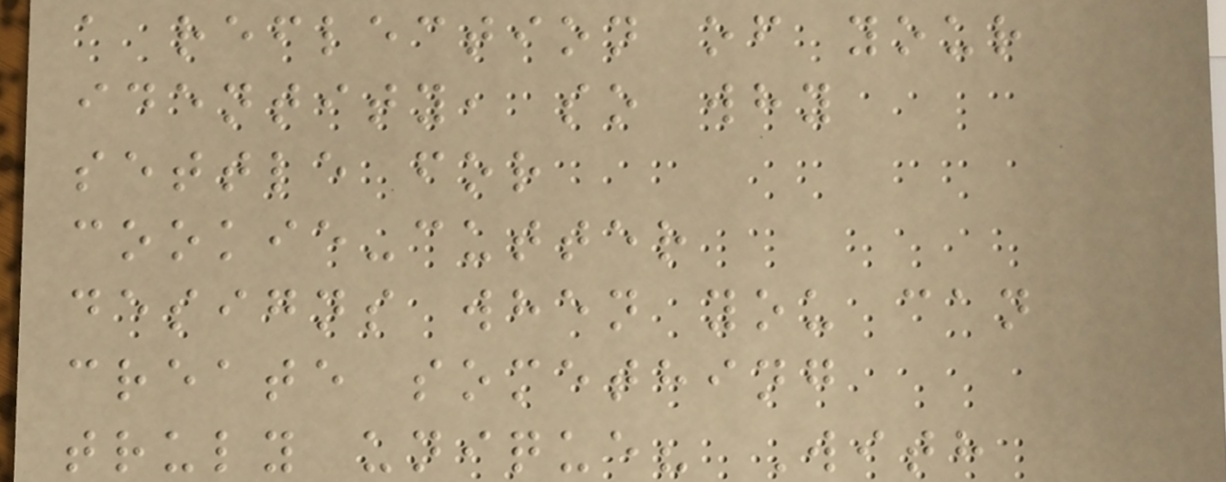a reflection of your
identity, so why
settle for
cookie-cutter
designs when you can
create something
truly unique? With
